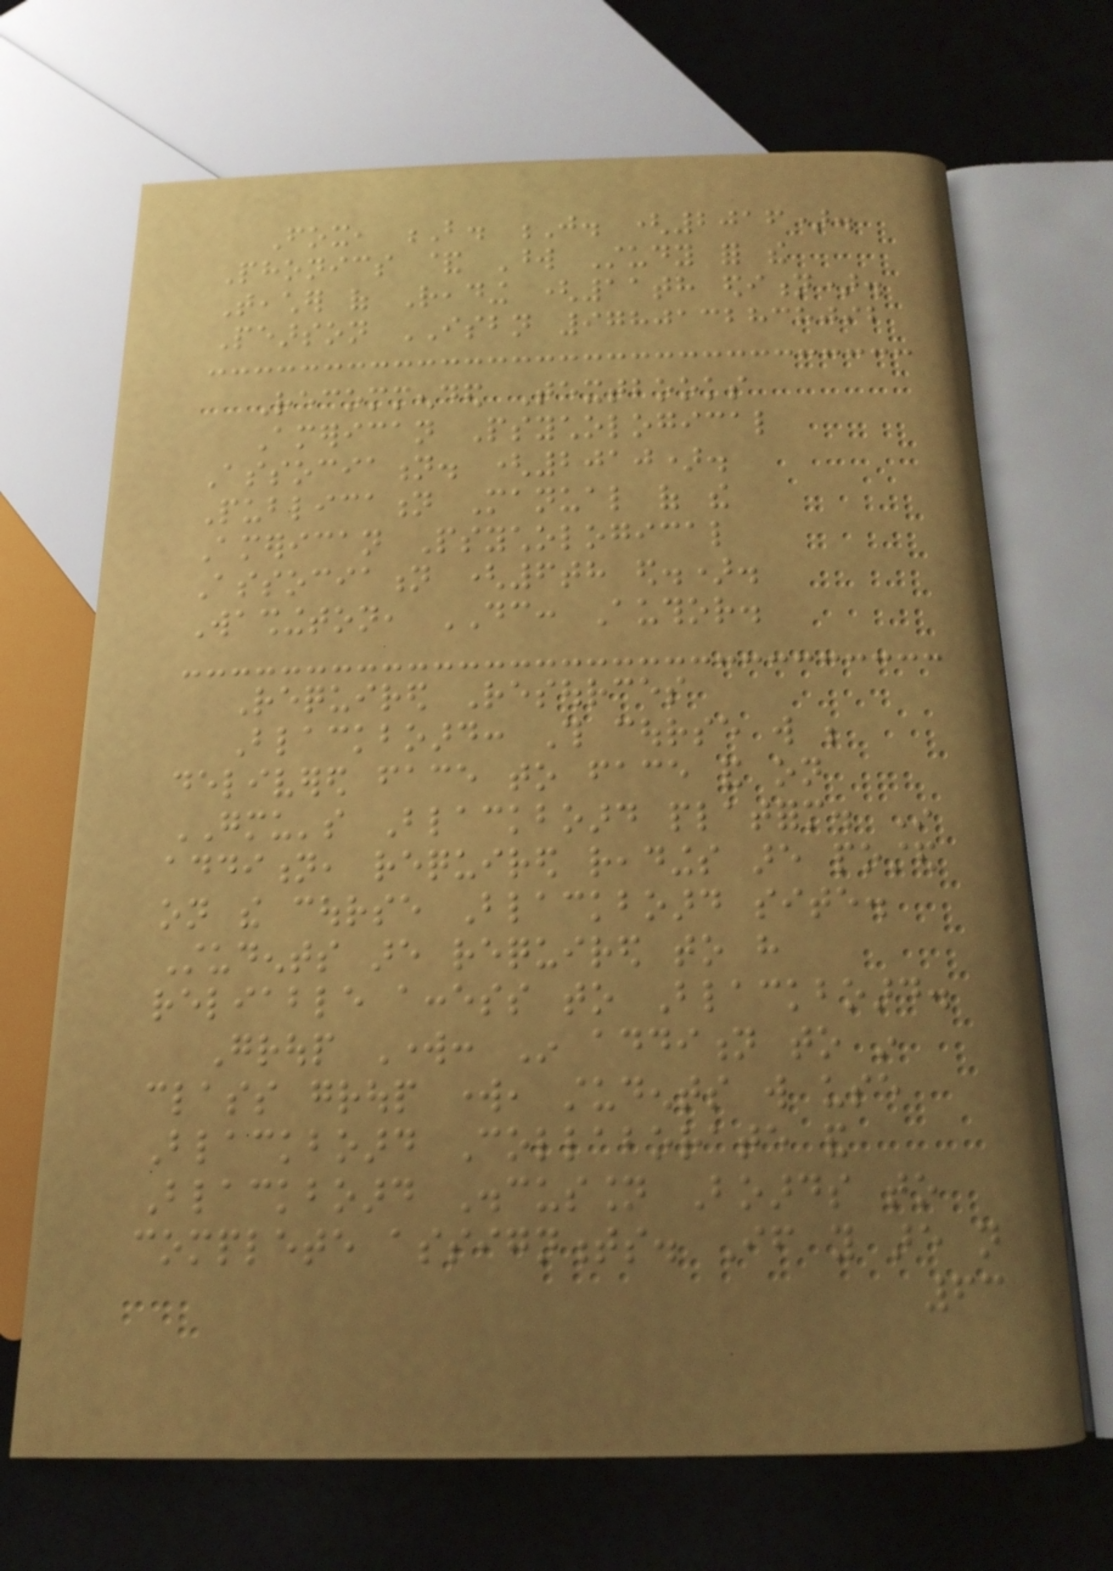Fox, B. J. (2016).
Phonics & Word Study for the
Teacher of Reading (11th edition).
Pearson ISBN 9780132838092
Recommended Textbooks
American Psychological
Association. (2010).
Publication Manual of the
American Psychological
Association (6th ed.).
Washington, DC: Author.
Required Resources
Blackboard: This course will be
delivered face to face and on
GMU's Blackboard platform. In
addition, required readings are posted
on the course Blackboard site.
Students are required to have
reliable access to Blackboard.
Group Work: In addition to in
class group work, students will use
Blackboard Collaborate and
Blackboard Discussion Boards to
complete assignments. If you are not
63
